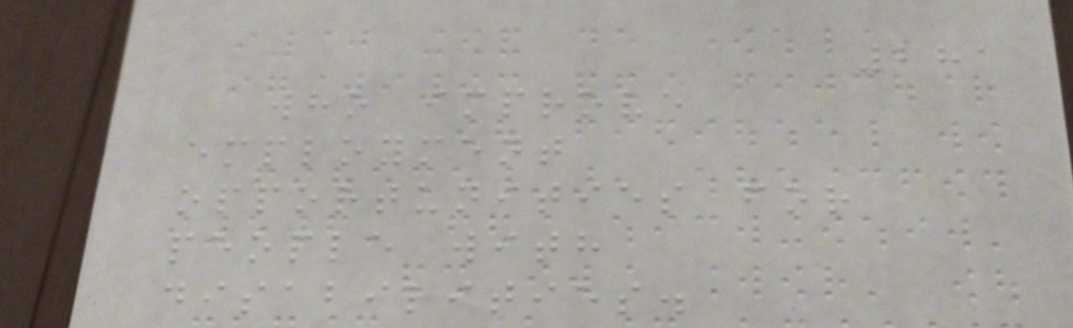281
who improve
employment
opportunities for
people with
disabilities.
